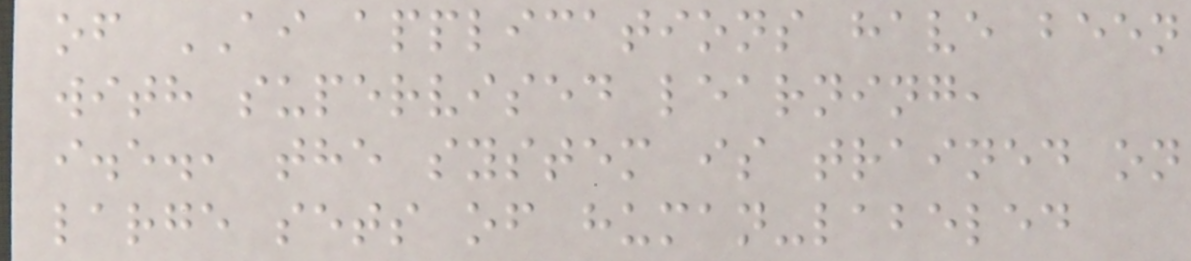of AI applications have been
with supervised learning,
i.e., the system is trained on
large sets of human-labeled
